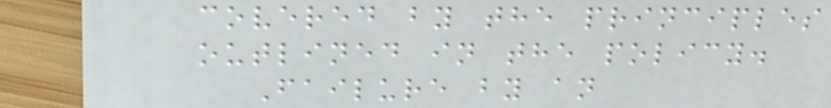covered by the principles
outlined in the policy.
Failure by an
